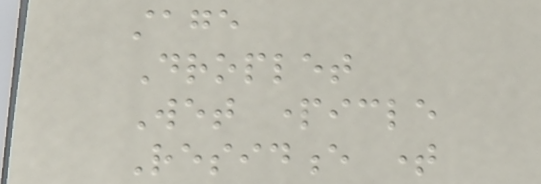stage
Droplet
Wet particle
Residence time
